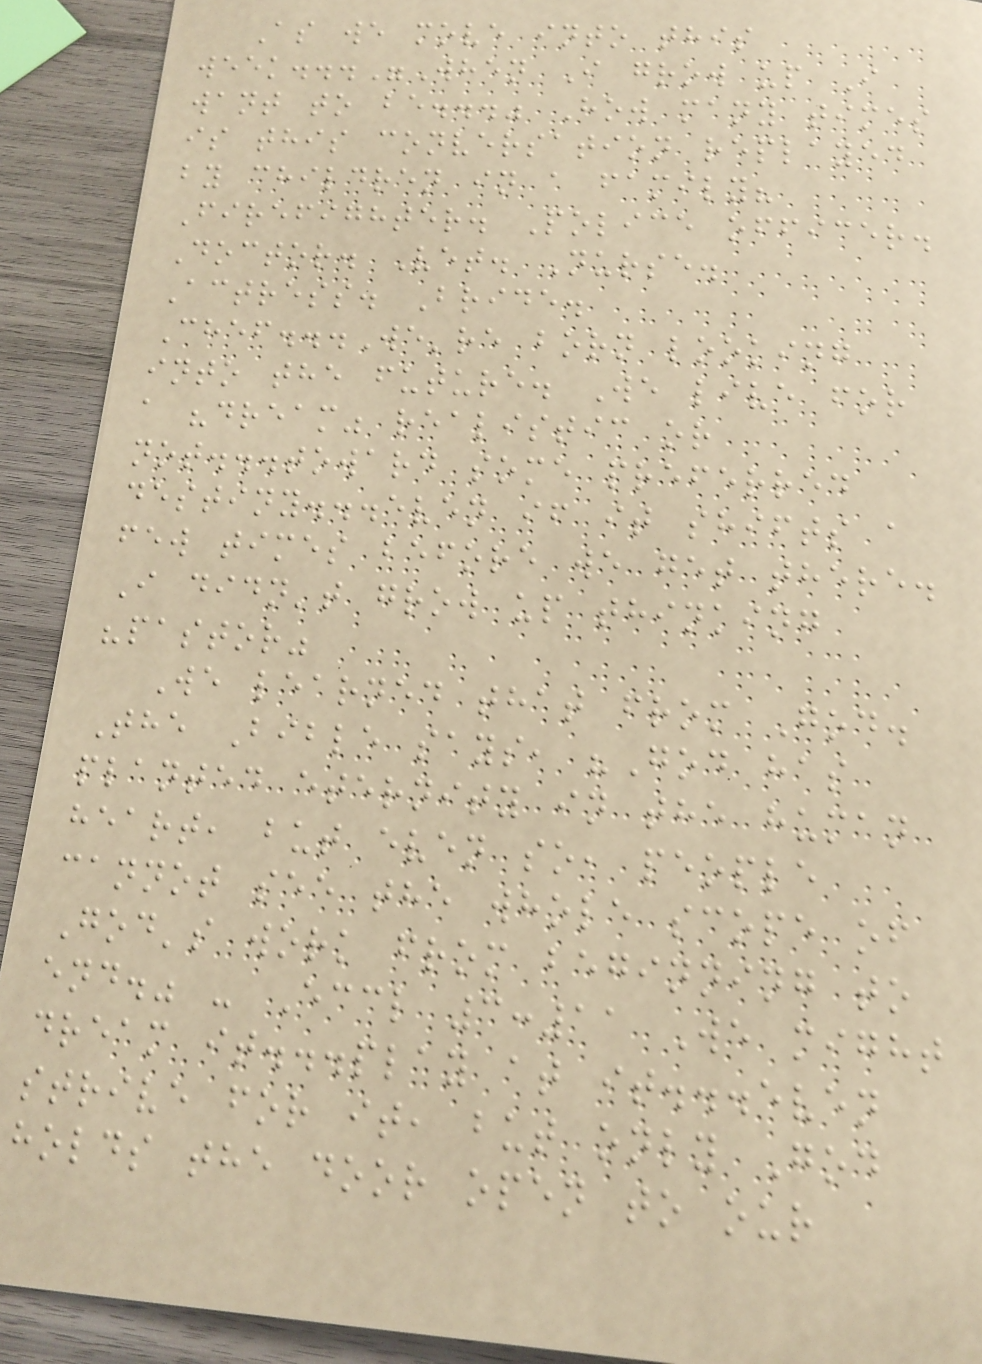As we move into this
week..."When I grow up I
want to be..." How many times
is this conversation replayed
by children in a family?
Firefighter. Police officer.
Doctor. Vet. Nurse.
Actress. Bride.
Chef...We're born looking
into the future. We live for
a "dream" realistic or
not...toward some preferred
destiny...even if it shifts a
few times before we get there.
I didn't grow up thinking
"pastor"
We learned that from God.
The Bible says, "God has
planted eternity in the human
heart, but even so, people
cannot see the whole scope of
God's work from beginning to
end." - Eccl 3:11 We might
dream it...play at it...even
strive for it, but only God
holds the door open to our
